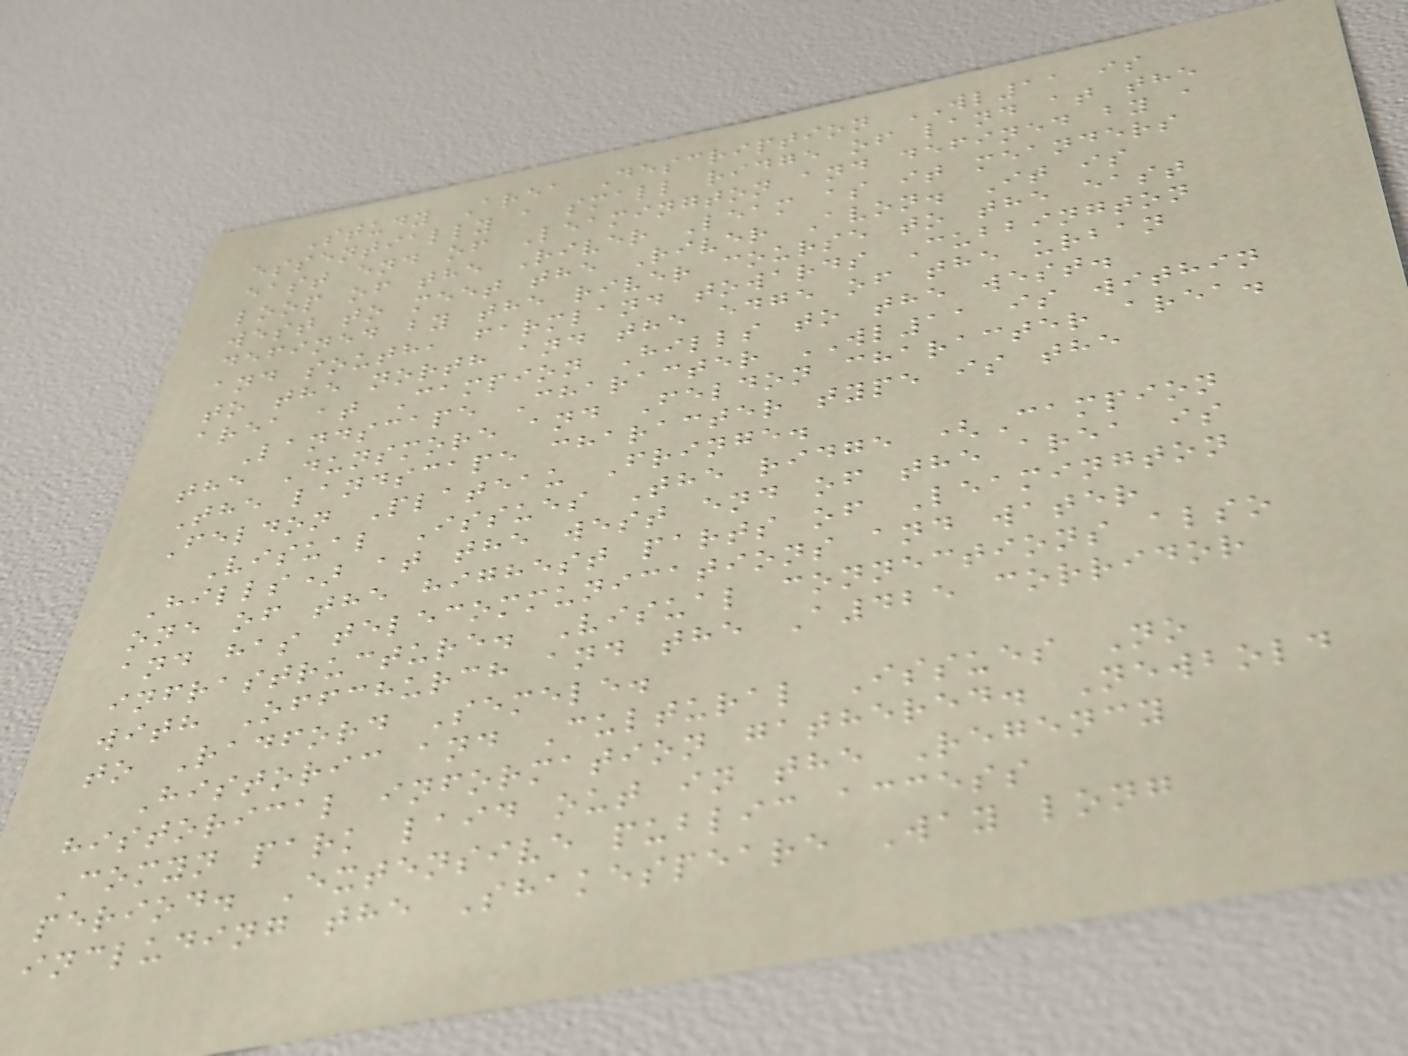Study Area Description WL11 is
essentially a small ridge of land at the
east end of Leamington and defined by a
loop of the River Leam as it meanders
west to meet the River Avon. It is
defined by the river course to the east
and south, farmland towards Cubbington
to the north and the edge of the urban
area at Campion Hills to the west.
Landscape Character WL11 is within
the Dunsmore and Feldon character area.
The landscape character type is the
Feldon Plateau Fringe.
Visual Issues The ridge (Campion
Hills) at the west end of the area is
one of the highest parts of Leamington
and has telecommunications and water
infrastructure. Visual connections also
with Offchurch and the A425 corridor
to Radford Semele.
Historic and Cultural Issues No
historical information gathered. Newbold
Comyn park laid out in the Regency
period. Extensive public access
including the Shakespeare Way long
